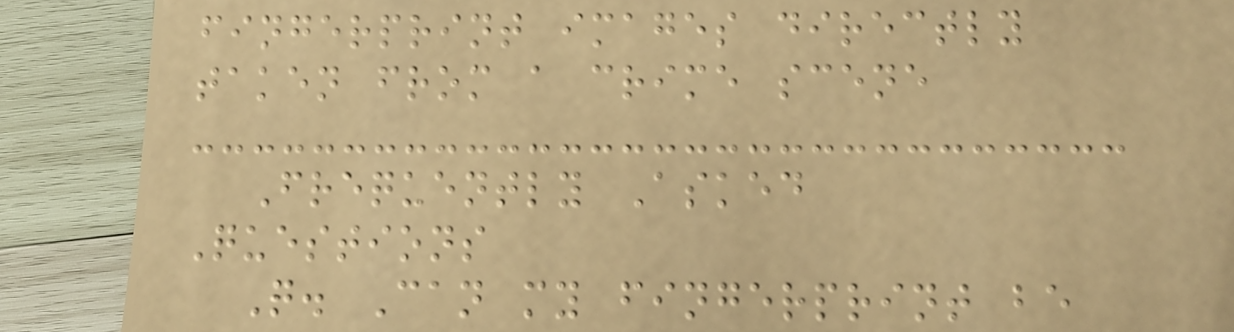fingerprint images directly
taken from a crime scene
Frequently Asked
Questions
Q. Can my fingerprint be
